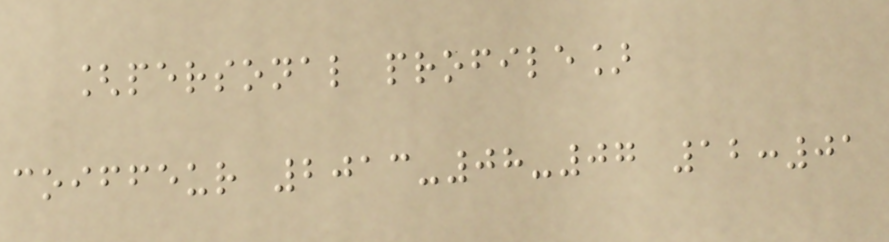[personal profile]
coiffeur 2013-08-07 12:01
